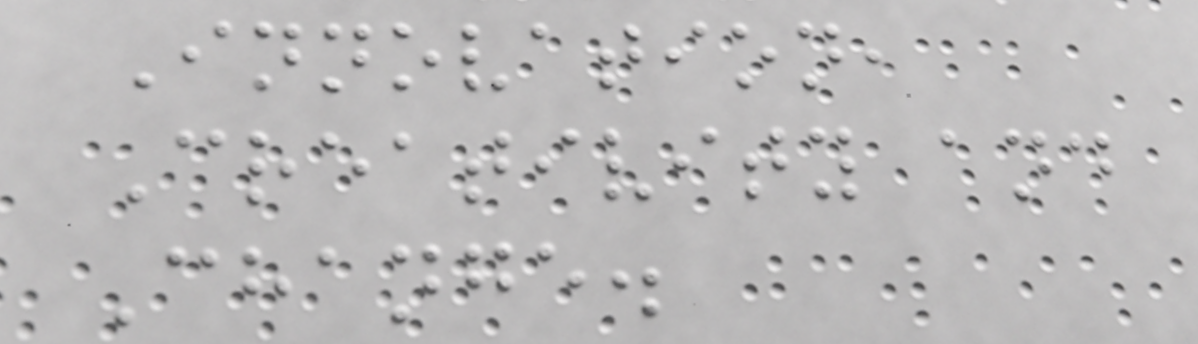Innovation,
Creativity and
Change.
